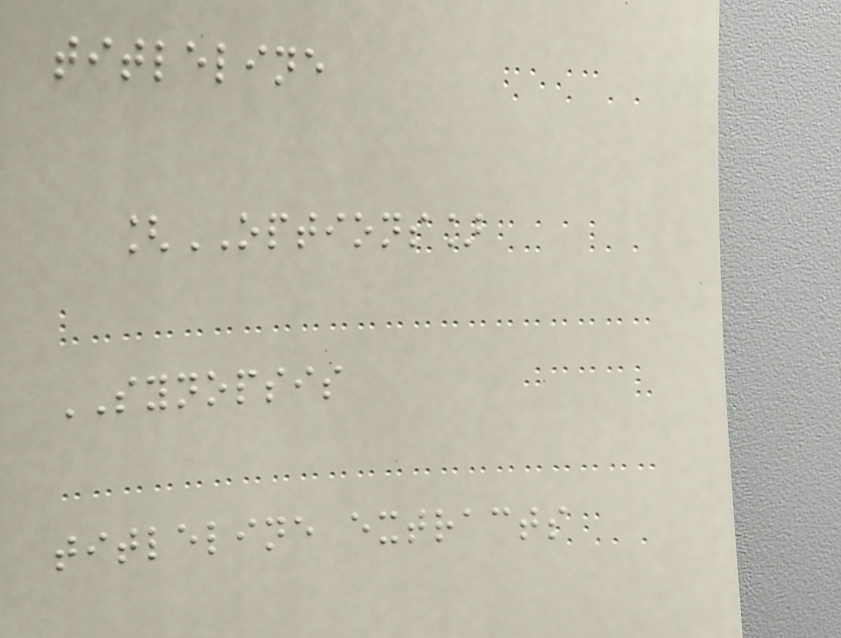titleline
[OPTIONS]
SYNOPSIS
titleline extracts
